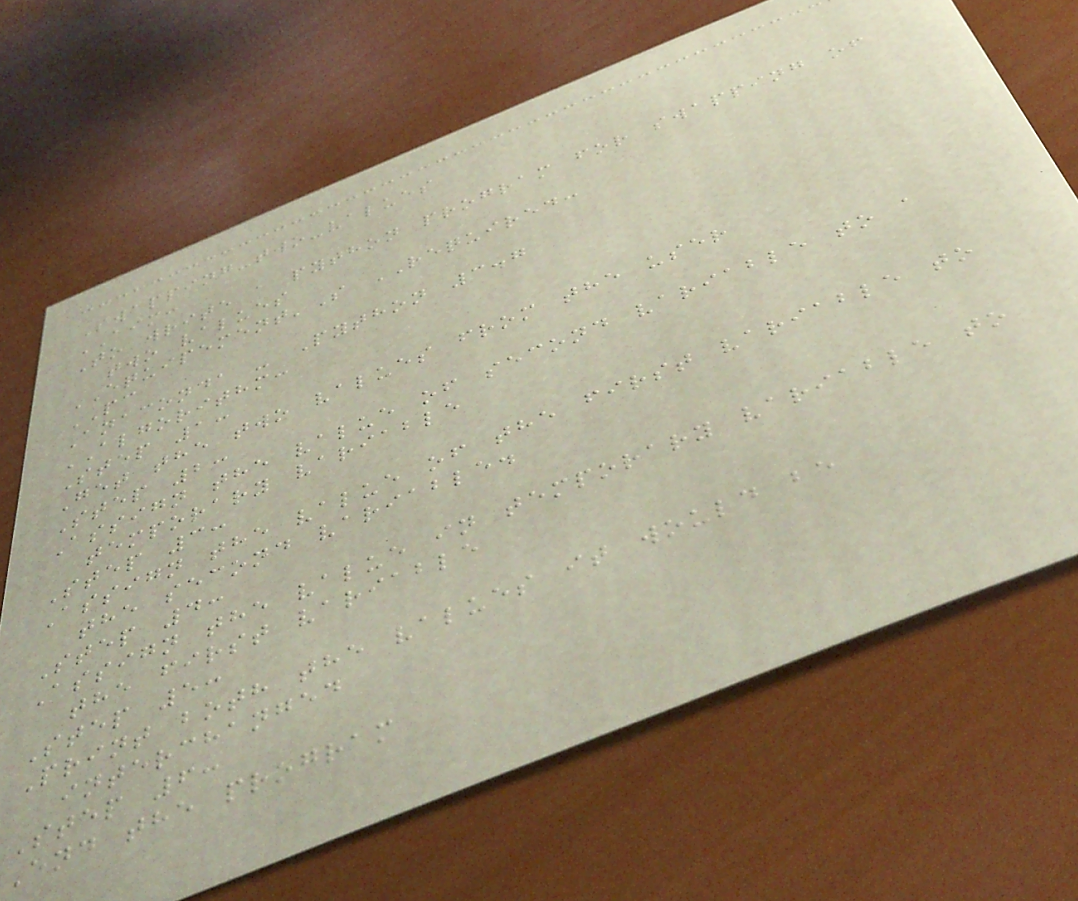Swapping-two-values
AIM:
To write a python program for swapping of
two values
EQUIPEMENT'S REQUIRED:
PC
Anaconda - Python 3.7
ALGORITHM:
Step 1:
Get the two values from the user
Step 2:
Assign the value of second variable to a
temporary variable
Step 3:
Assign the value of the first variable to
the second variable.
Step 4:
Assign the value in temporary variable to
the first variable
Step 5:
Print both the values it would be
interchanged
Step 6:
End the program
